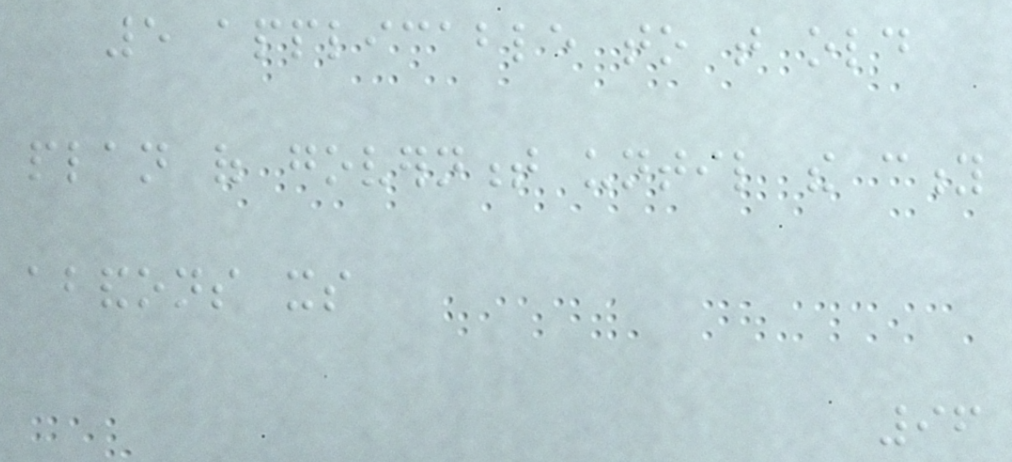5 applicable to that old
plan of government until the city
abandons its
96
